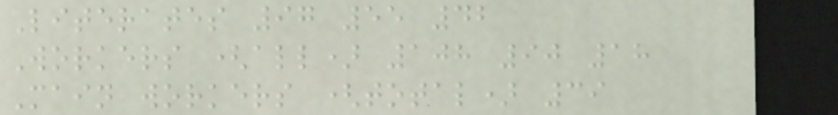Literates 97 55 42
Workers (all) 108 90 18
Main workers (total) 39
